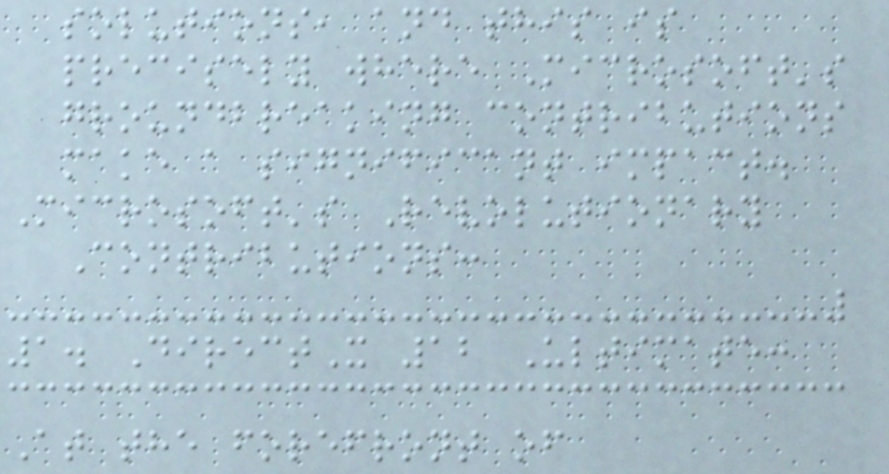solutions, and this is
precisely where Microsoft's
groundbreaking contributions
make a significant impact.
Microsoft's Revolutionary
Contributions:
1. DirectX 12 Ultimate:
At the forefront of
